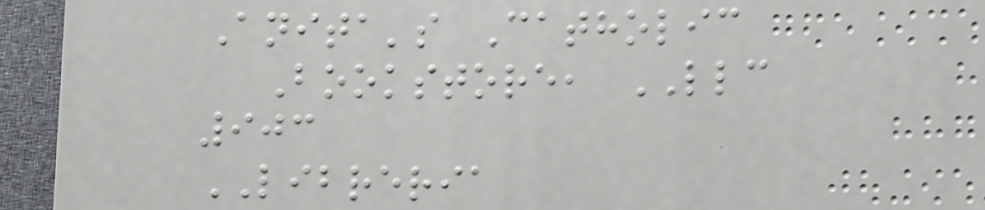Anita's Catholic
Bookstore, LLC
903
LIBRERIA
